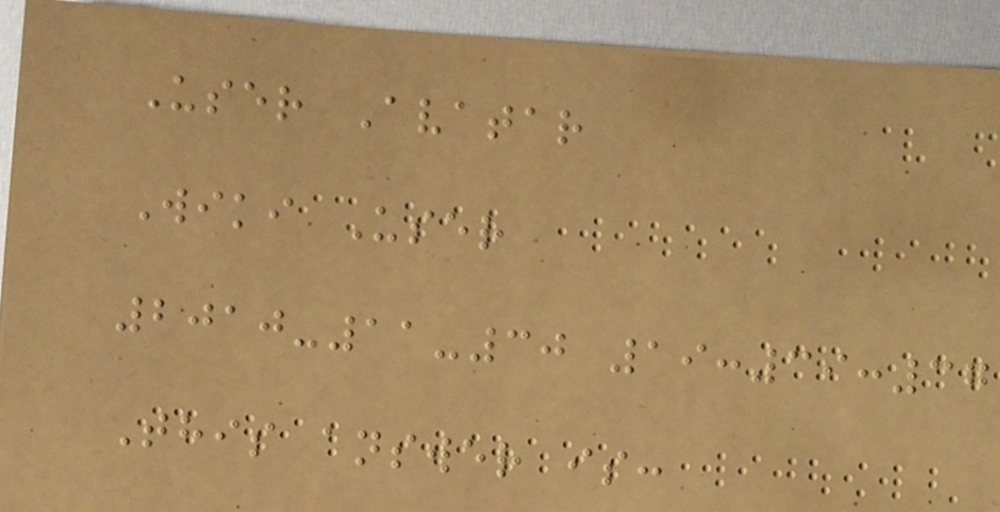User Avatar
Wiki User
2010-11-30 19:39:37
This answer is:
